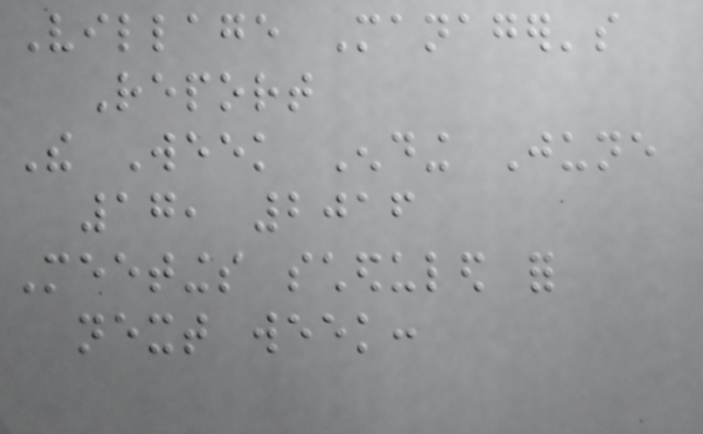Village Manager's
Report
The Week Ending June
17, 2016
Meetings scheduled for
next week:
